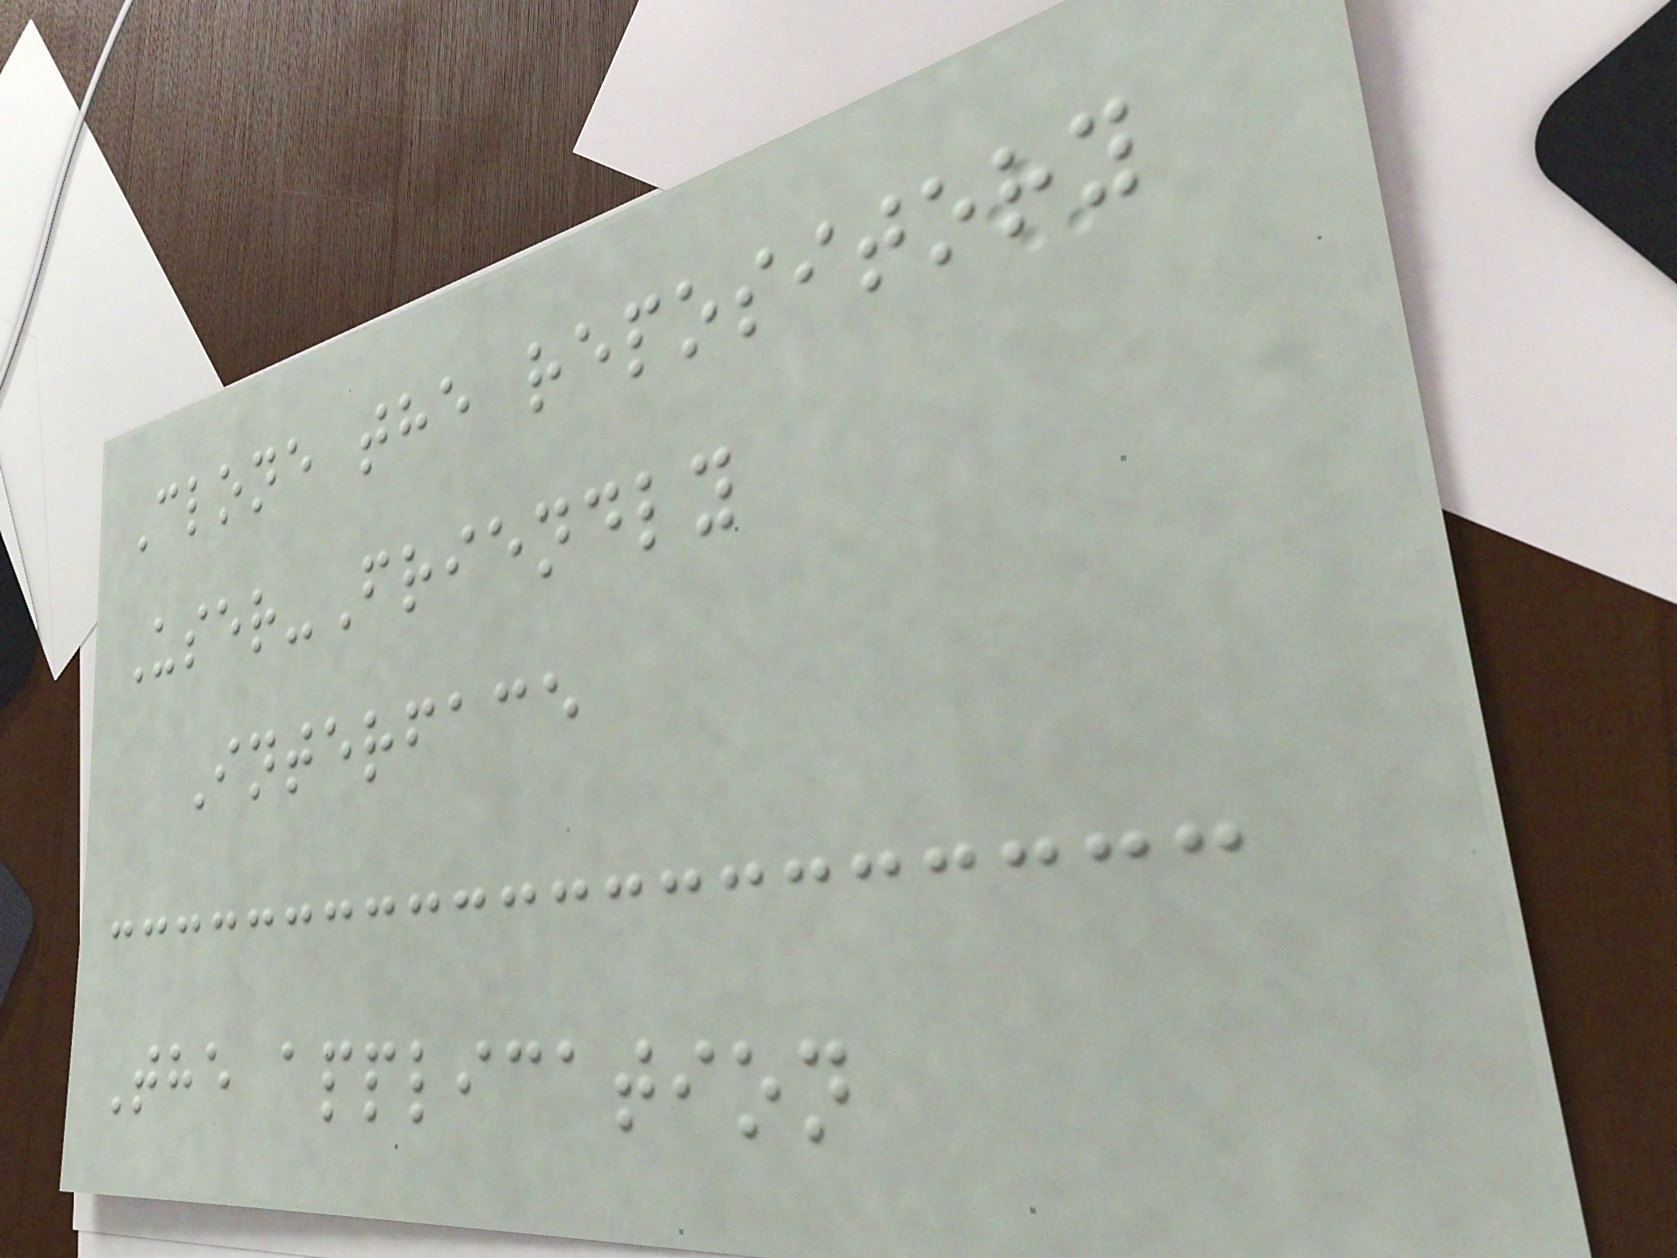Clone the repository
User-Friendly
Interface
The application
